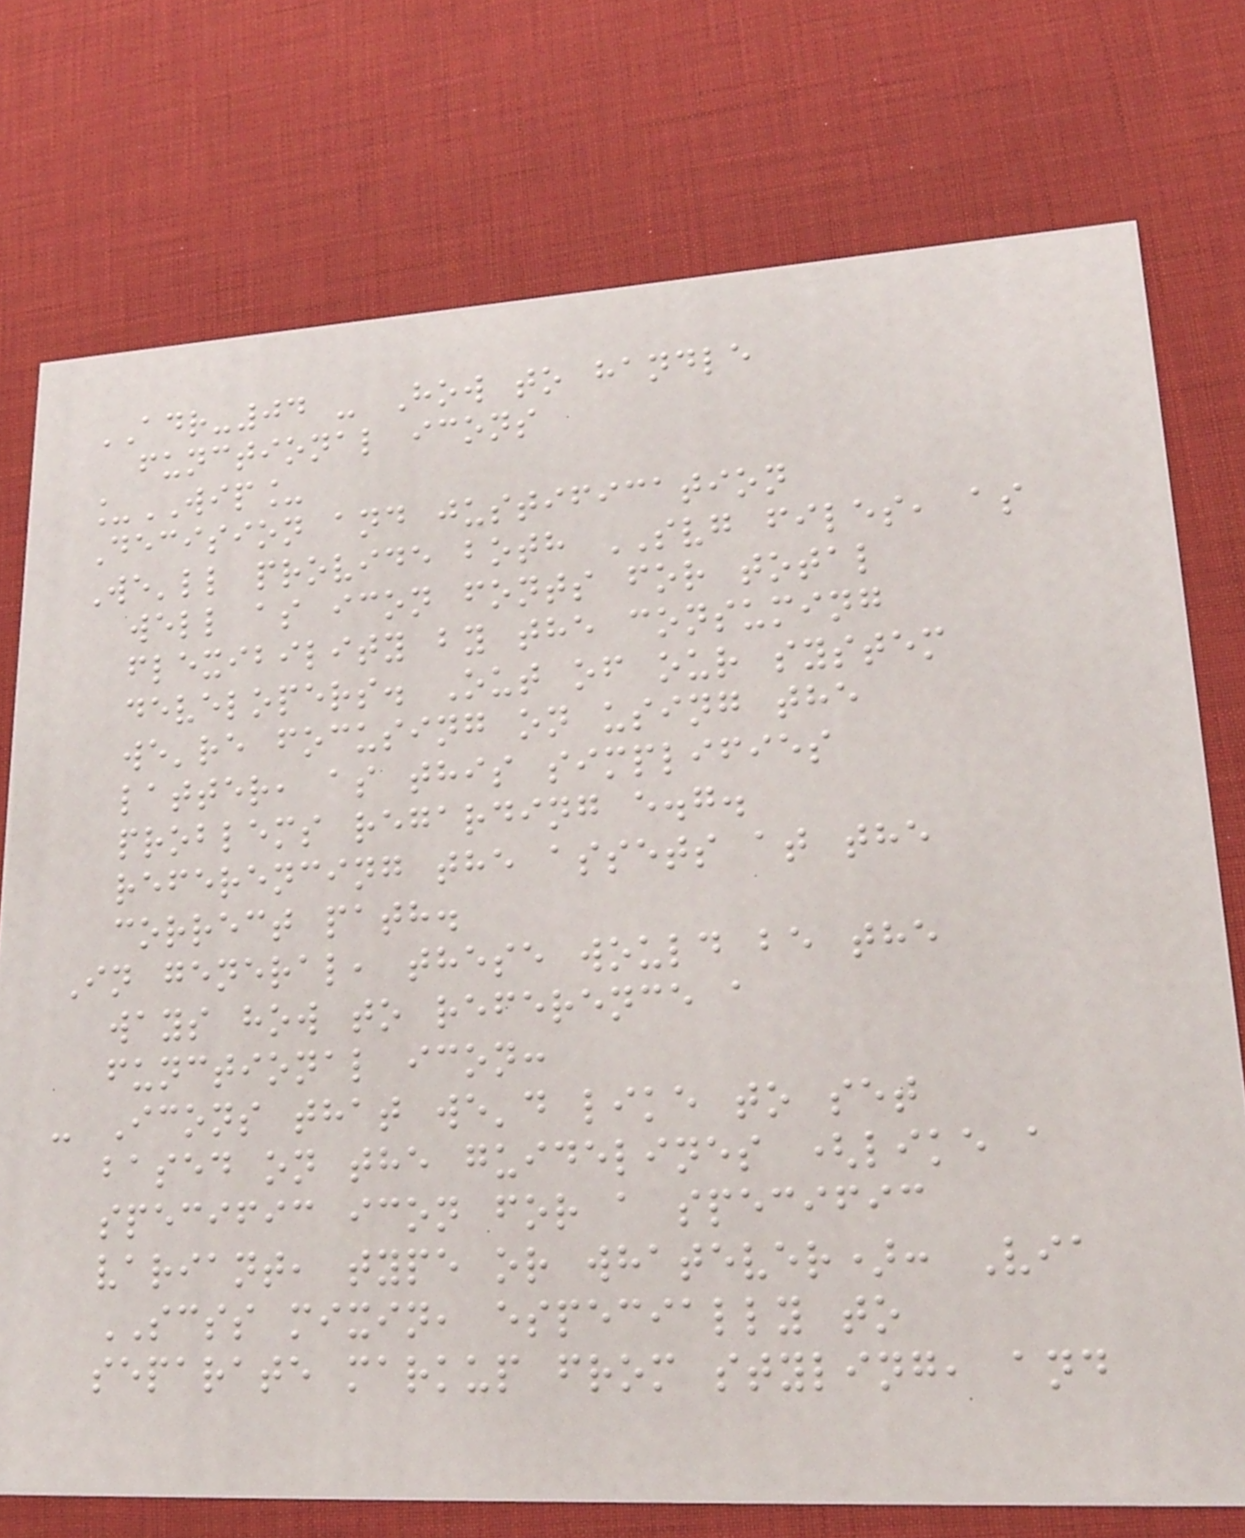ADR-04 - How to handle
functional icons
_WIP_
Decision and justification
We'll provide both SVG files, as
well as icon fonts for total
flexibility by the consuming
developers. Out of our system
we're focusing on using the
latter, as this simplifies
problems regarding e.g.
referencing the assets at the
correct path.
In general, these would be the
ways how to reference a
functional icon:
- Icons that we'd like to set
based on the guidelines (like a
specific icon for a specific
variant, type or whatever): Via
SCSS mixin, especially to
separate markup from styling, and
